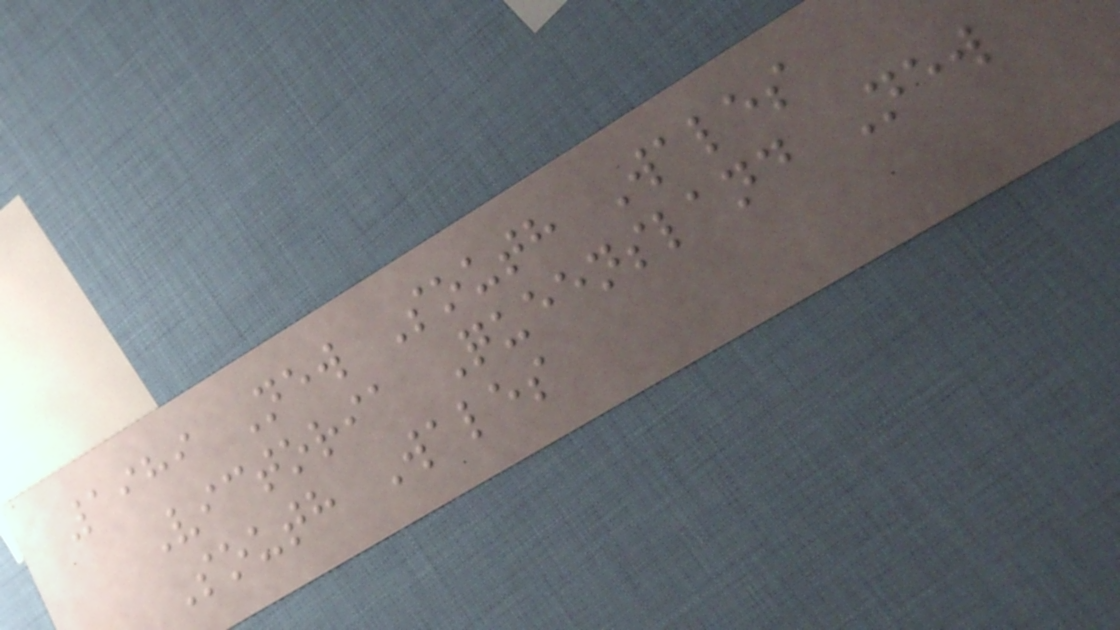1989 New South Wales
Victoria Queensland New
South Wales
